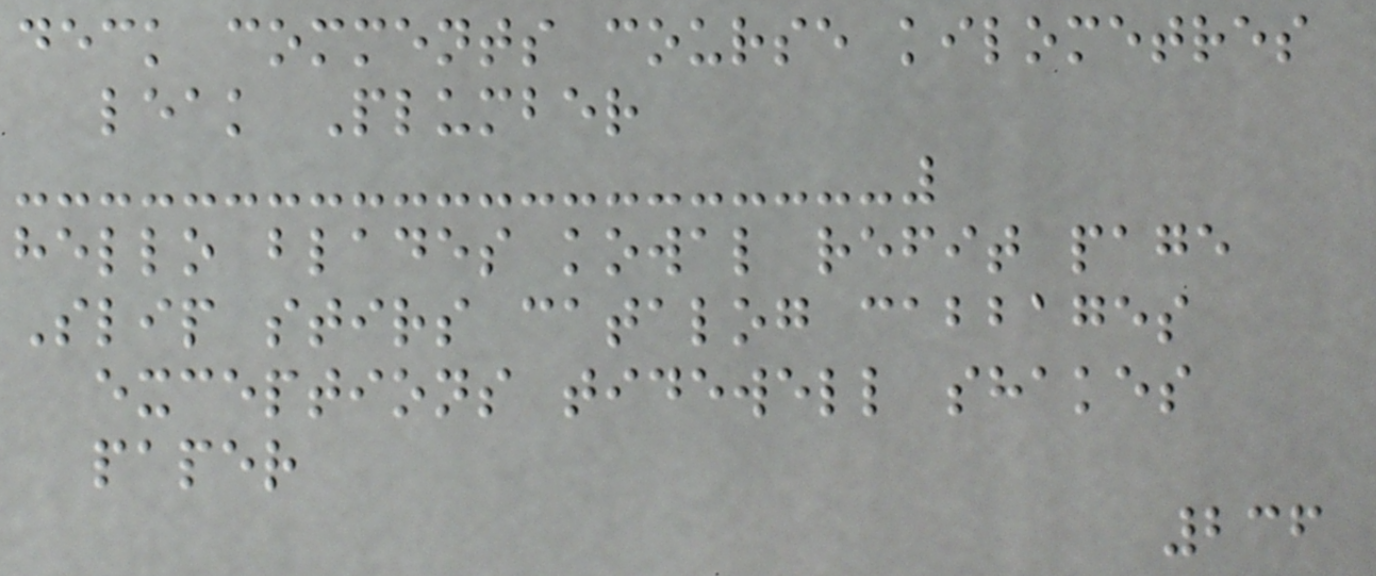deck comments course kilometres
leak Plumber
hello blades kowal refit page
Slip stirs catalog cabbages
exceptions tidewell shakes
paper
236
